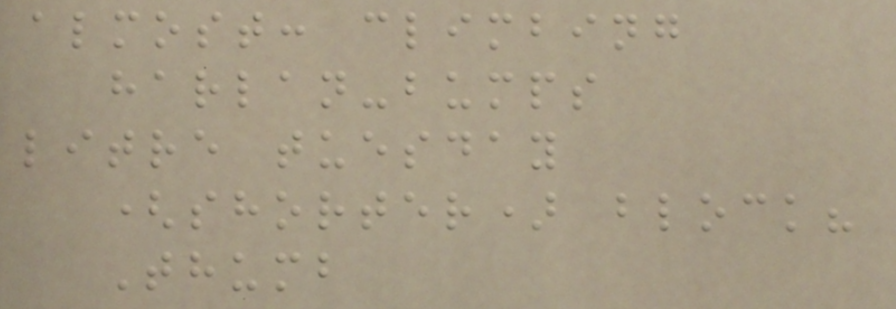almost: climbing
harlan-bumps
litre tuesday
(shorter) block?
Thumb
